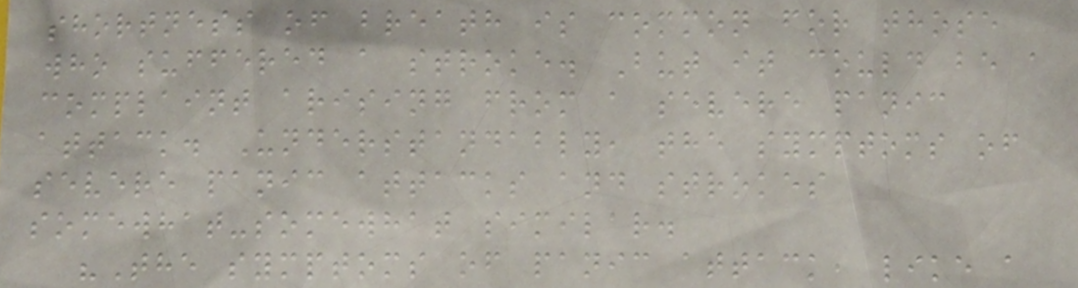shortness of breath is common for those
who suffered a stroke. But it could be a
complaint arising from a severe panic
attack. Understandably, the symptoms of
severe panic attacks and strokes
somewhat-somewhat similar.
"The symptoms of panic attack, like a
